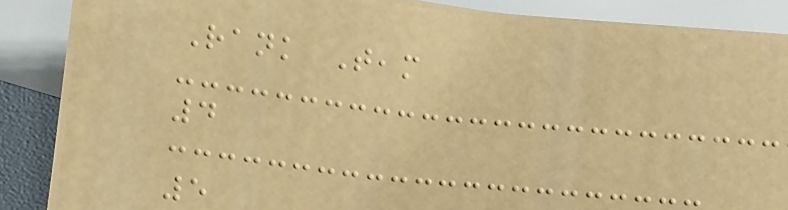Rank Team
4
5
